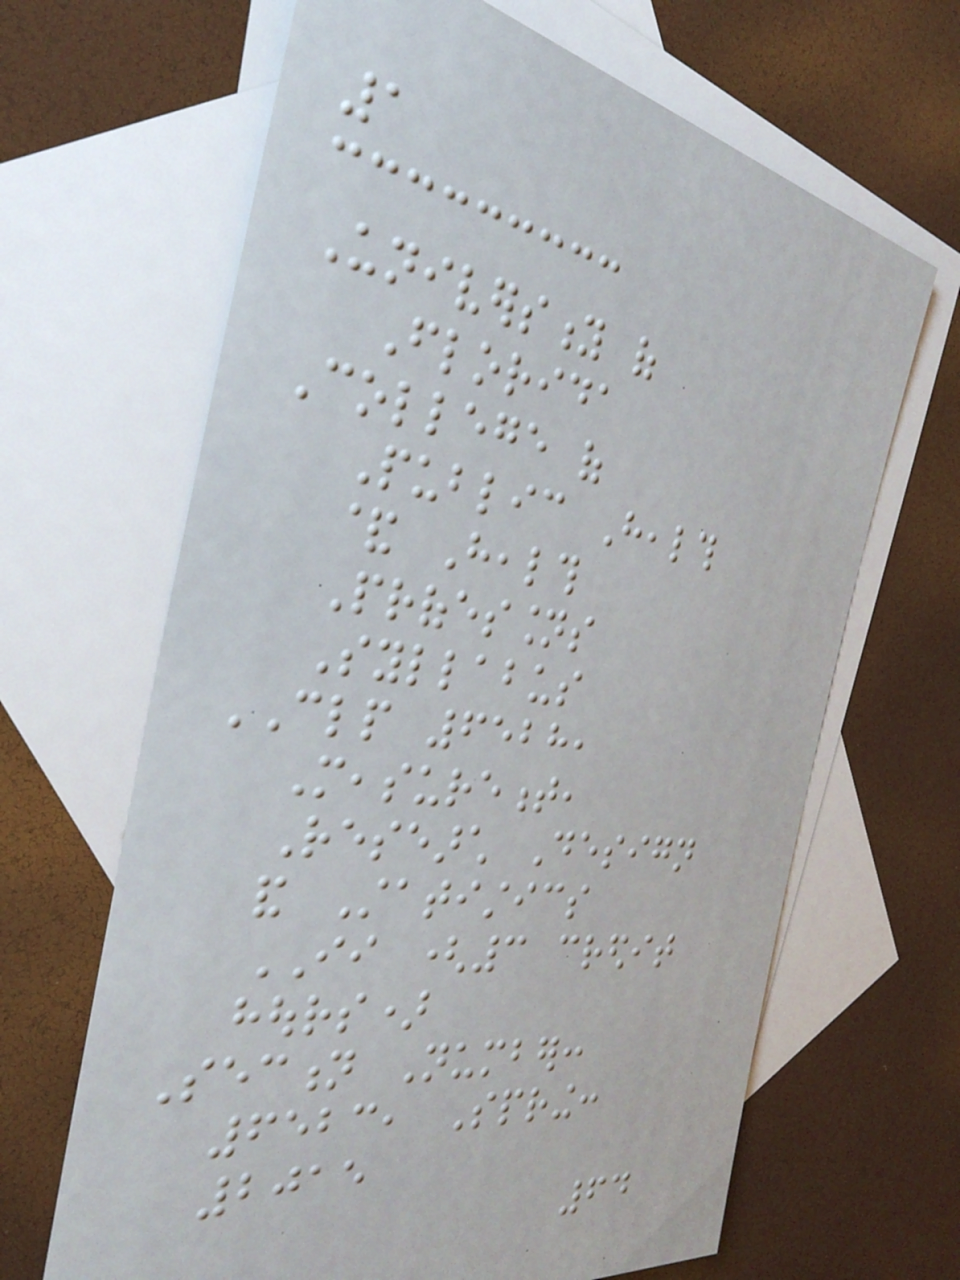1
University of
Florida
College of
Public Health
& Health
Professions
Syllabus
CLP 6528,
Measurement,
Research Design
and Statistics
II (3 credit
hours)
Section Number:
6523, Spring:
2015
64
